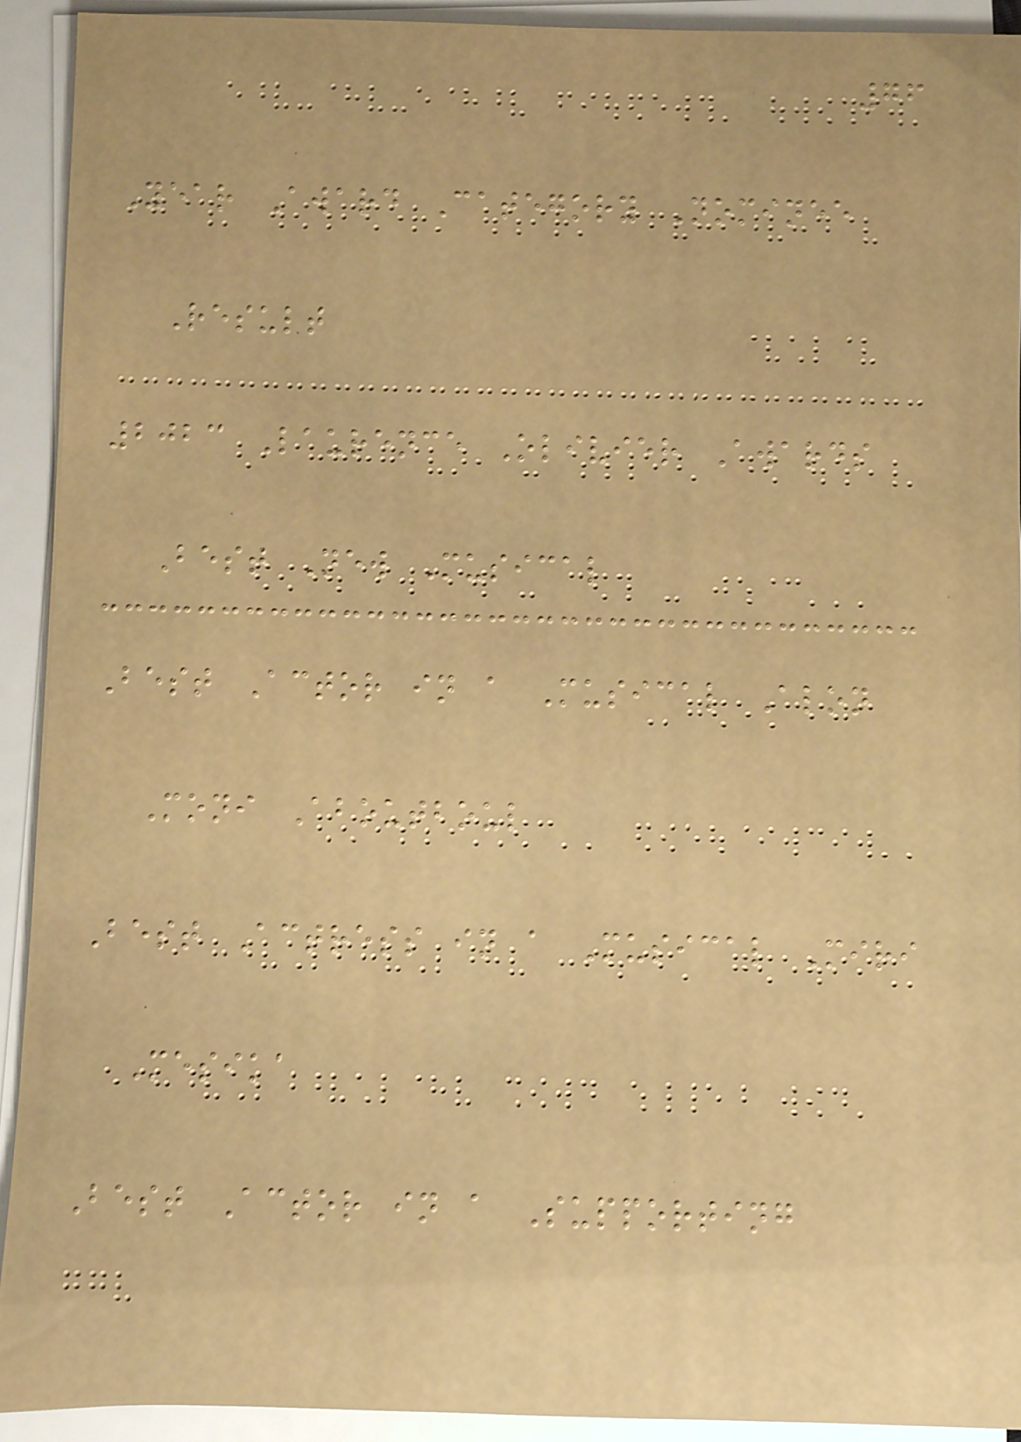76
Year Award Category Nominee
Result
2023 Laurence Olivier Awards
Best New Musical
Best Actor in a Musical Alon
Moni Aboutboul
Best Actress in a Musical Miri
Mesika
Best Actor in a Supporting
